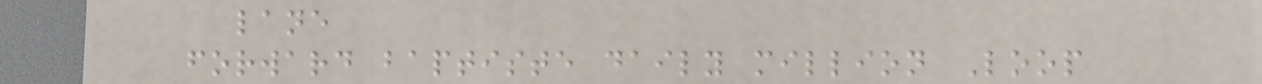lane
forward baptiste daily million Loop
